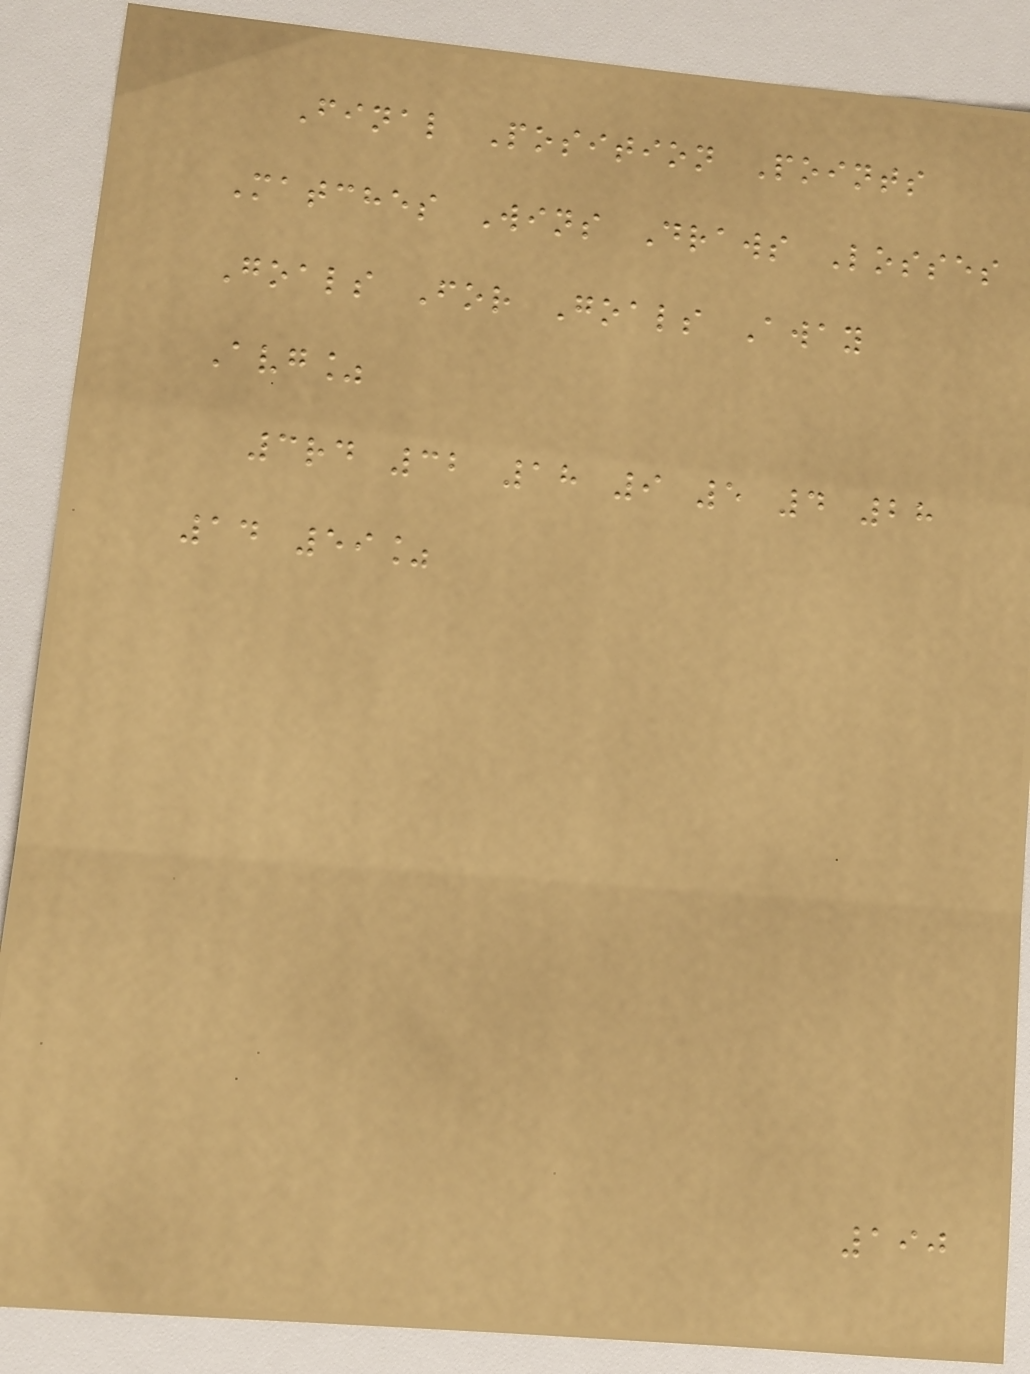Final Position Points
Matches Wins Draws Losses
Goals For Goals Away
Avg%
3rd 32 18 9 5 4 28
14 59%
190
